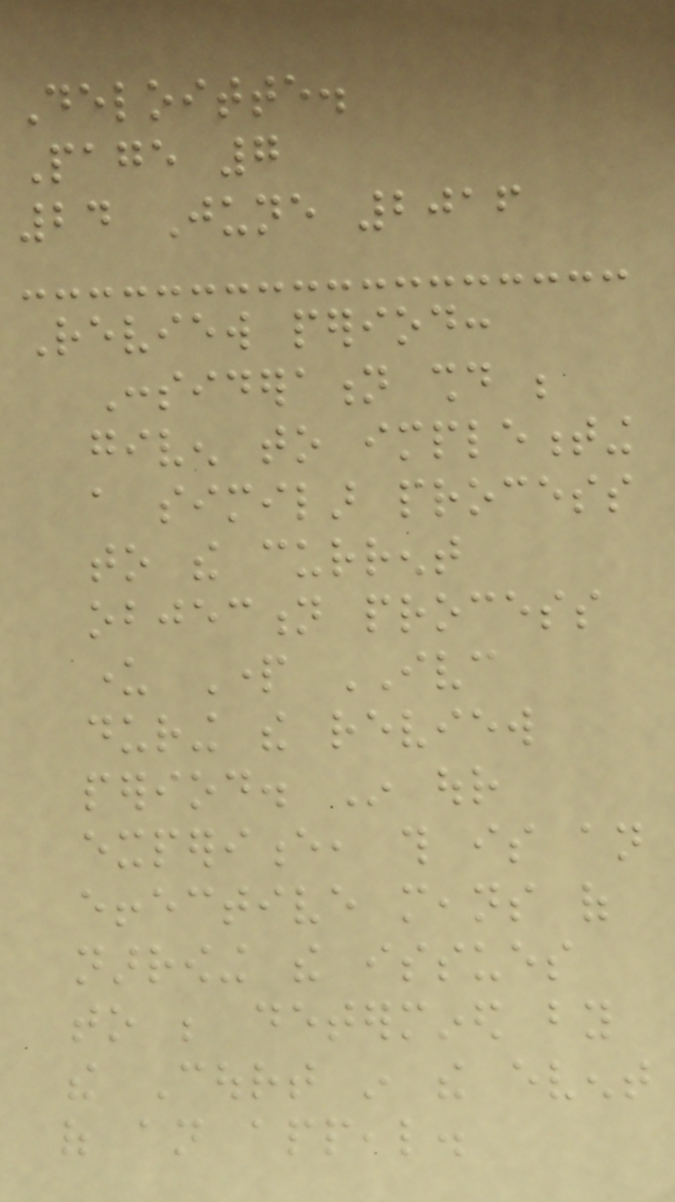Deloitte.
Page 7
24 June 2016
Review period:
Consideration should be
given to implementing
a similar process
to the current
objection process
under Part IVC
during the review
period. In our
experience, this is an
effective means of
narrowing the issues
to be determined by
the Court in the event
of an appeal.
